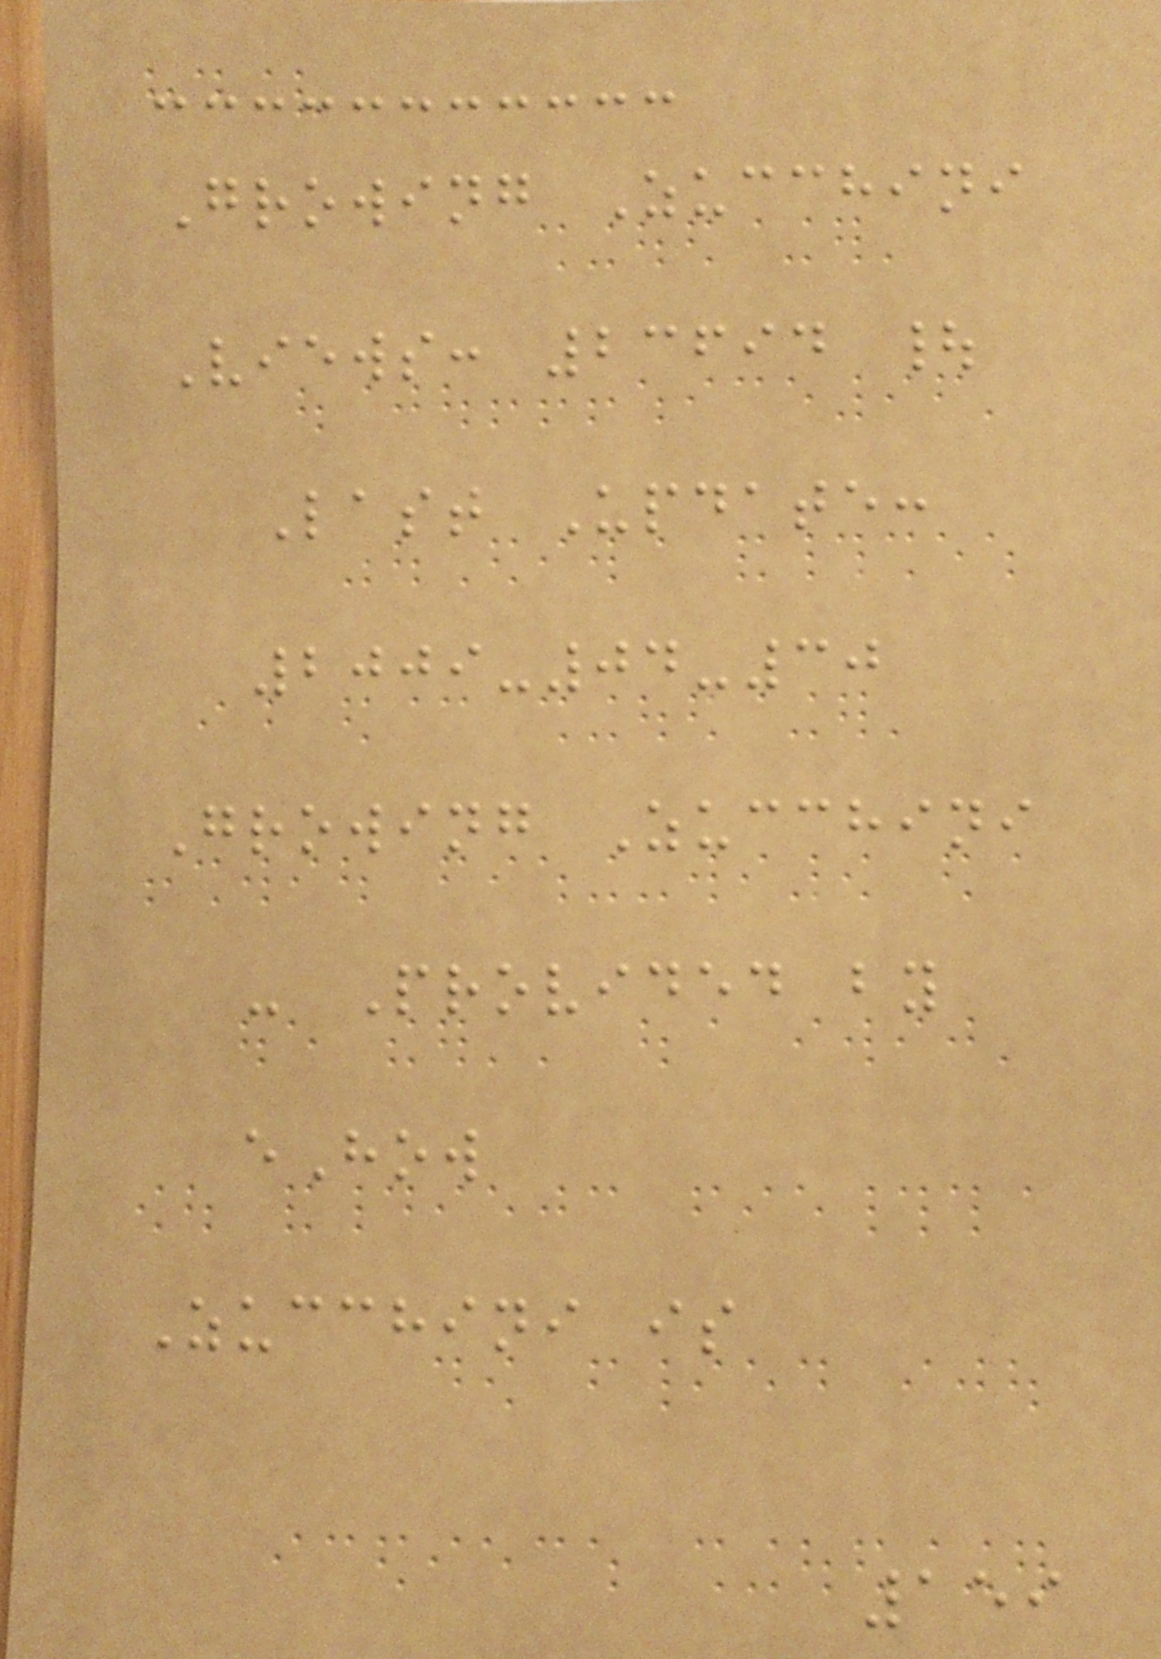Growing Zucchini
Views: 23694 |
Last Update:
2009-04-30
Growing Zucchini
- Provided by
eHow
Zucchini is
159
